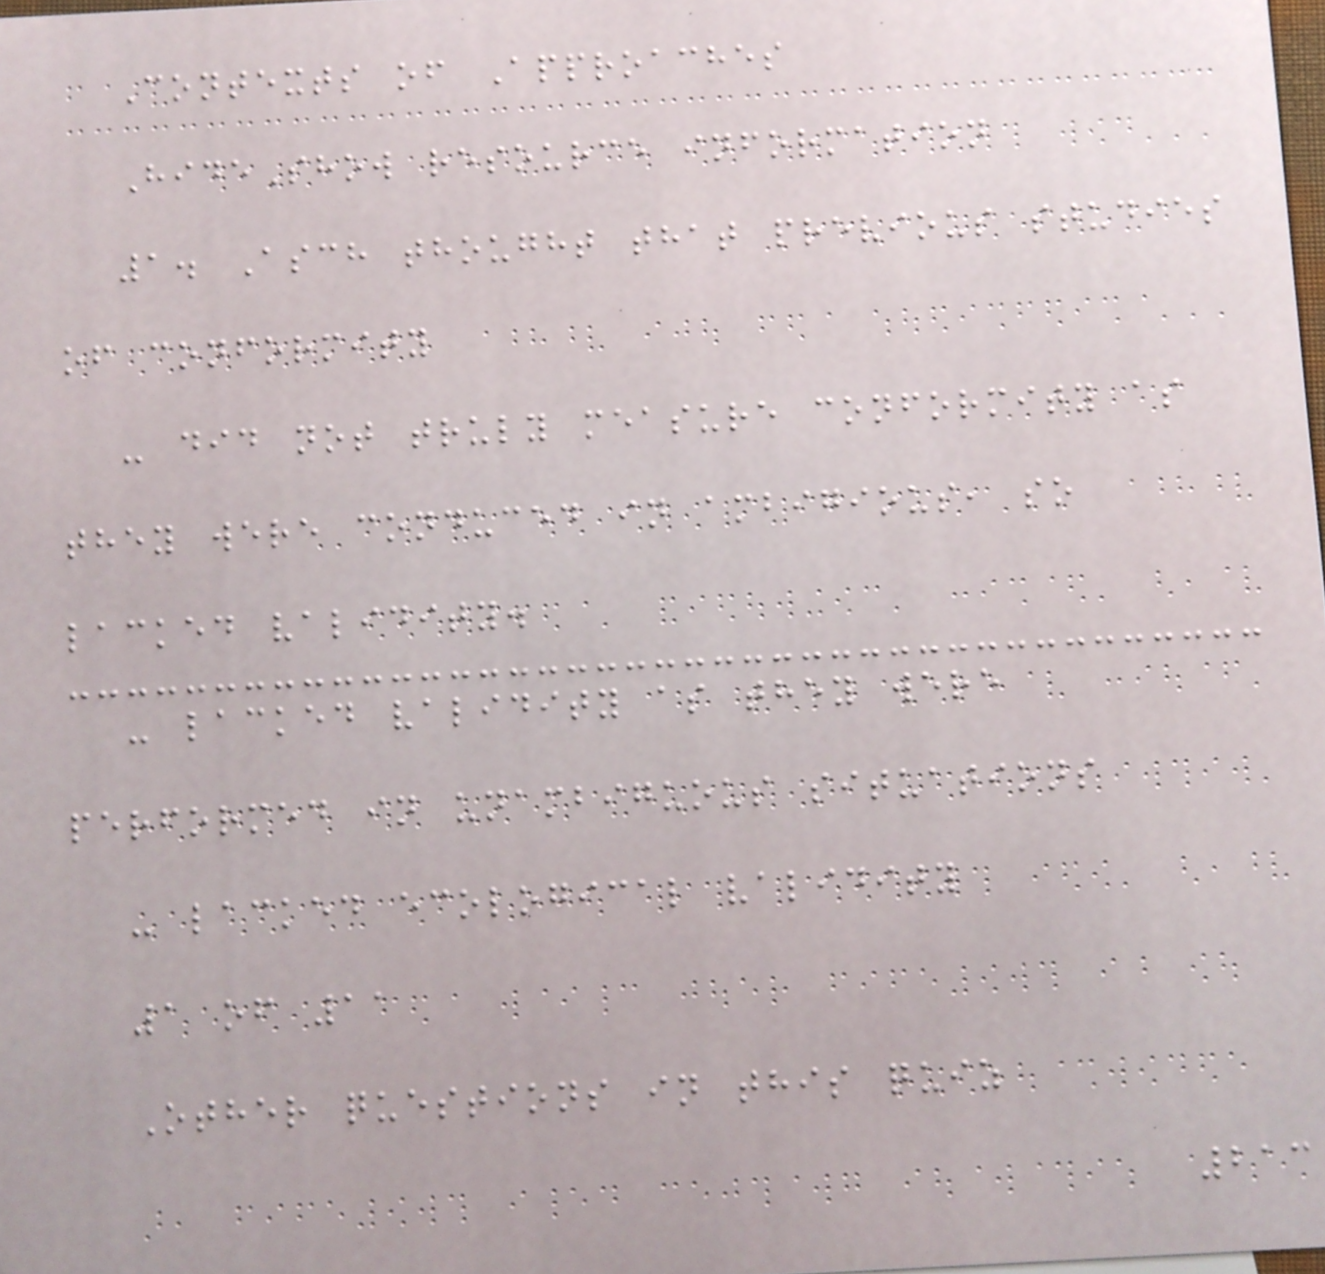Contexts of Approaches
HideShow resource information
1. Asch thought that previous studies
of conformity
- did not truly measure conformity as
they were conduced in ambigious, so
lacked validity.
- lacked validity as they were
performed in unambiguous situations
- lacked ecological validity
1 of 11
Other questions in this quiz
213
